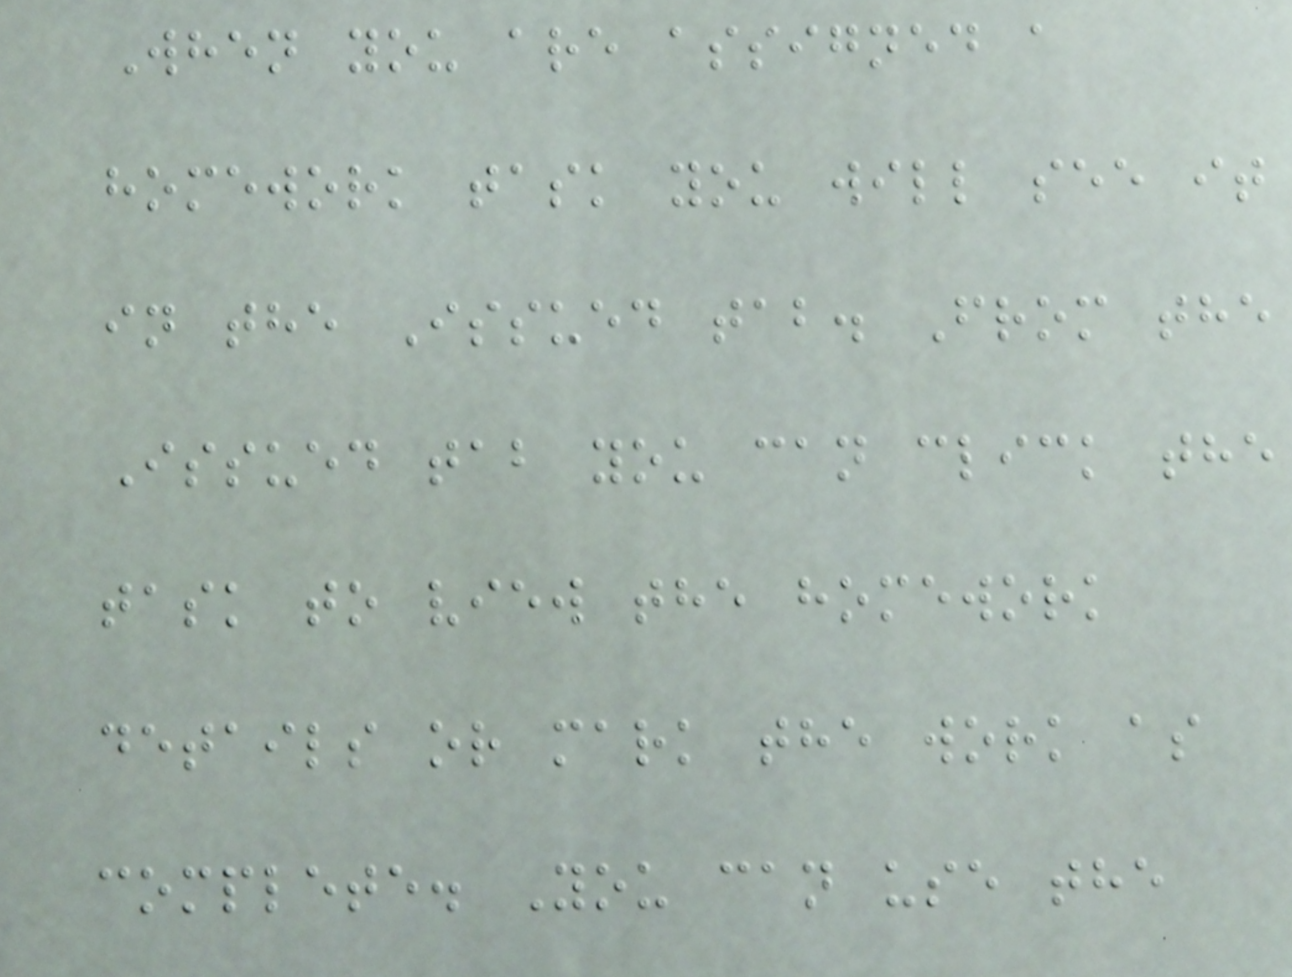When you are assigned a
homework task you will see it
in the Issued tab. From the
Issued tab you can click the
task to view the homework
details or mark the work as
complete. You can use the
